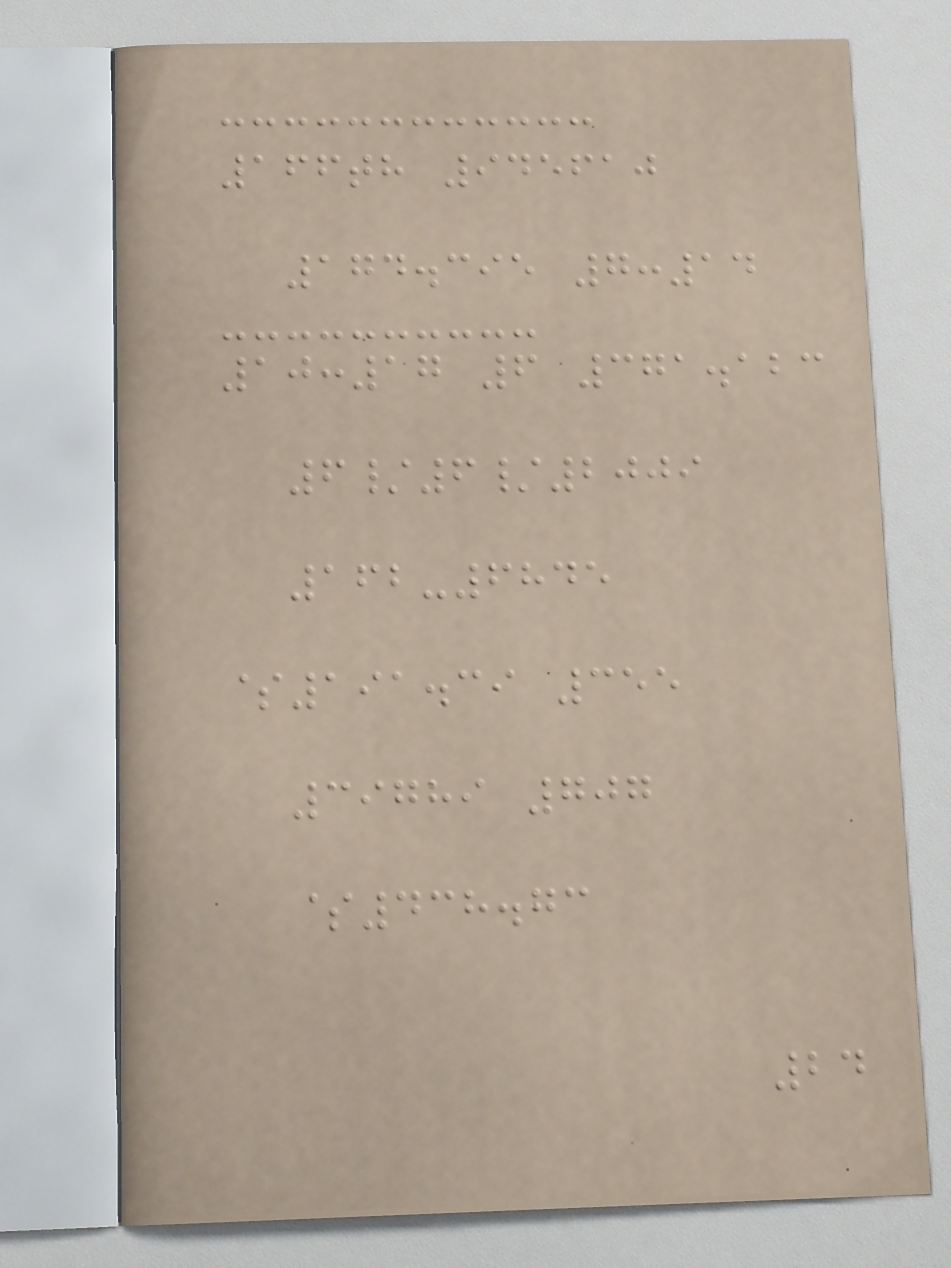166th 945610
174.395 7:14
10:17 6 371.123
6/6/2009
162-6845
$191.39 355
39789 707
$438.73
24
